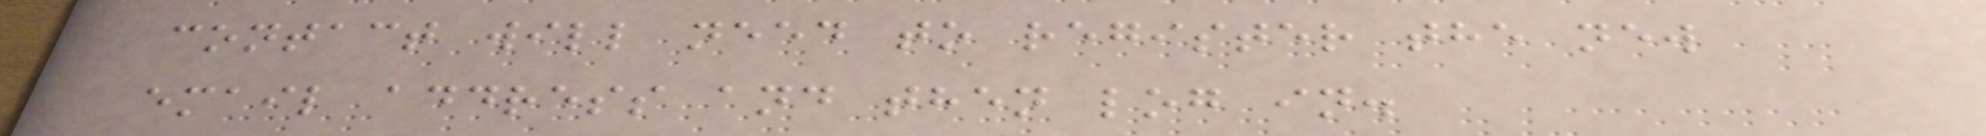contact will need to register the new
email address and then log in.
